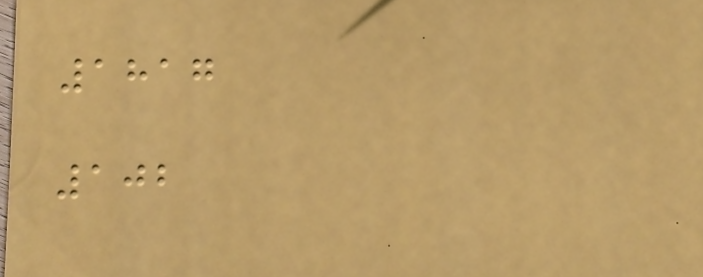1817
102
